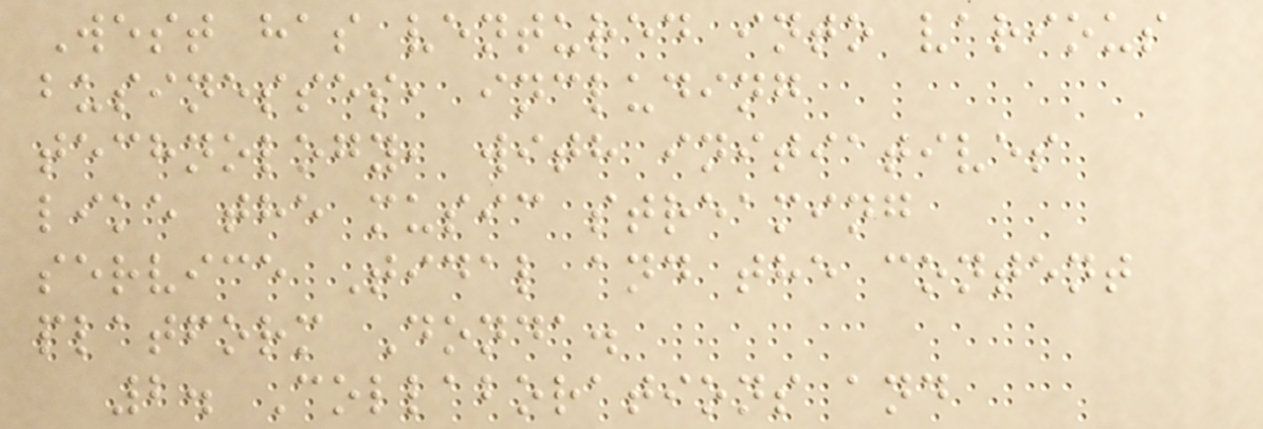West has ventured into various
businesses, including
technology, with initiatives
like the music streaming
service Tidal and the content
platform Donda.
2. Collaborations and
